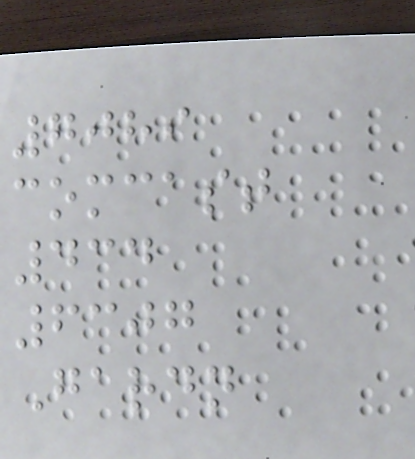7089
comcast
434
6307
Gardn
